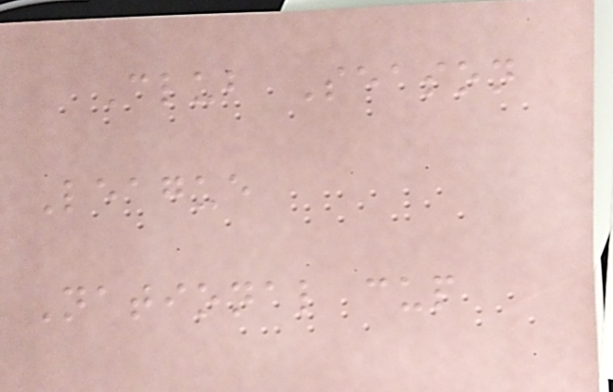Club Season
League
National cup
